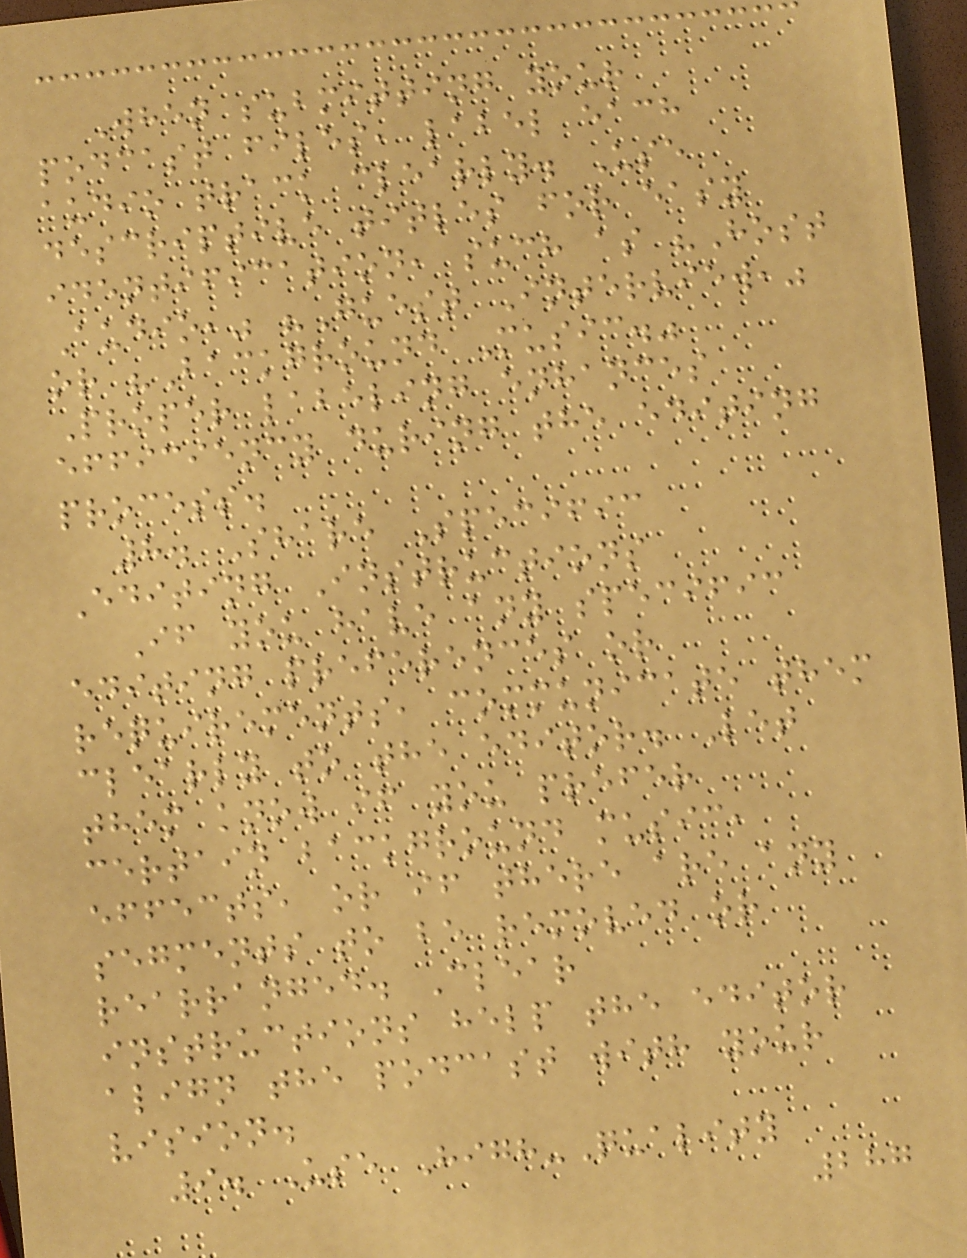When submitting your
podcast files, label each
audio track clearly. Use
descriptive titles for easy
identification, such as "Host
Audio," "Guest Interview,"
or "Background Music."
Proper labeling enhances
efficiency during the editing
process.
8. Share Specific
Editing Instructions
If you have any specific
editing preferences or
requirements, communicate them
clearly to the editor. Let
them know if you prefer
certain background music,
effects, or if there are any
segments to be removed or
rearranged. Clear
instructions help the editor
align the podcast with your
vision.
9. Use High-Quality
287
